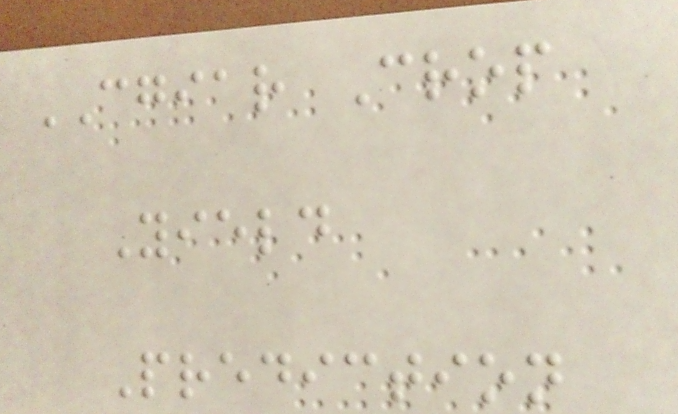CGIAR Crop
Yield
Prediction
